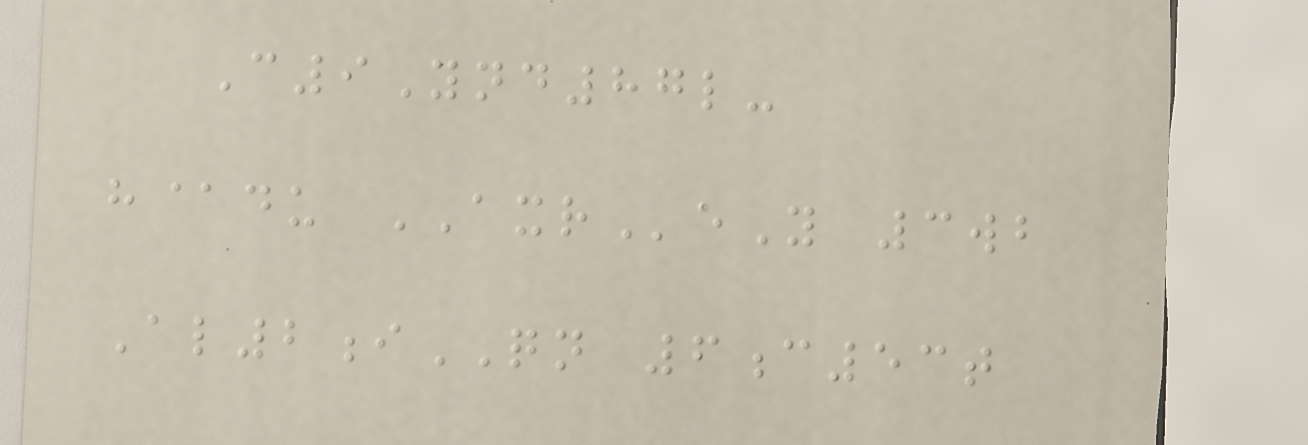C9Ynd87l-
h@du AXReY 3wb
Al2iQN 6c53t
